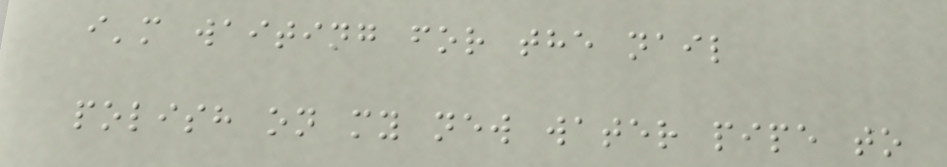i'm waiting for the nail
polish on my new water pipe to
